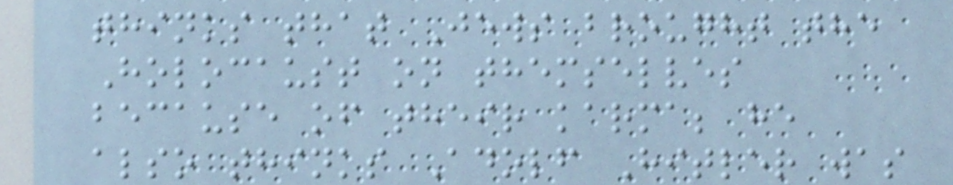thinks that Jews brought the
Holocaust on themselves
because of their karma; he
also thinks Adolf Hitler was
